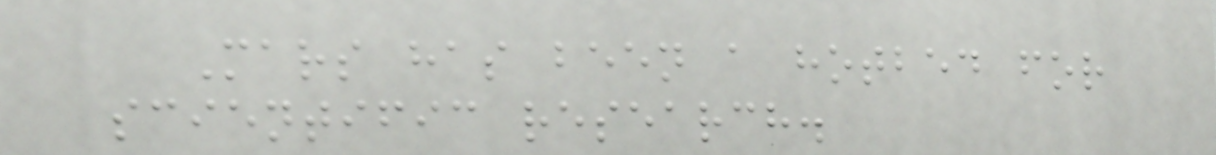Mars has been a hotbed for
scientific research.
